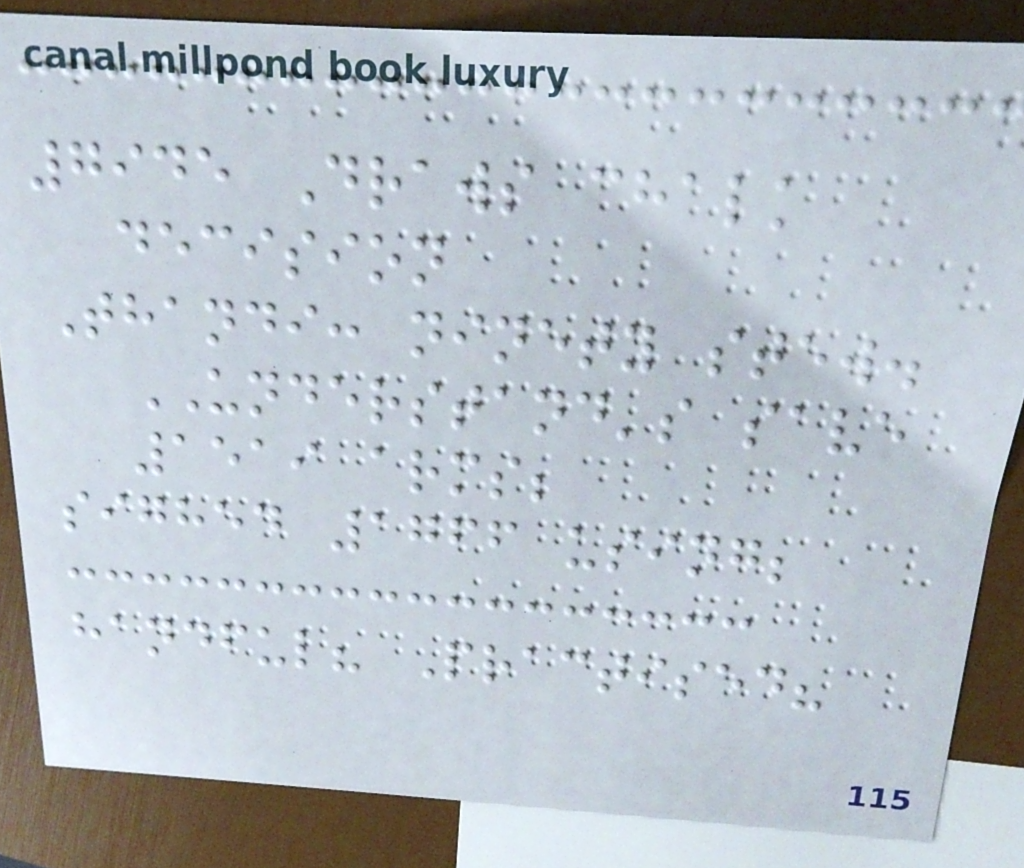7945 Draws chalk
decision
Thandi: ninety stew.
UNDERSTAND's save
1519 arms;
sighed 1766 using;
handful? Practised?
